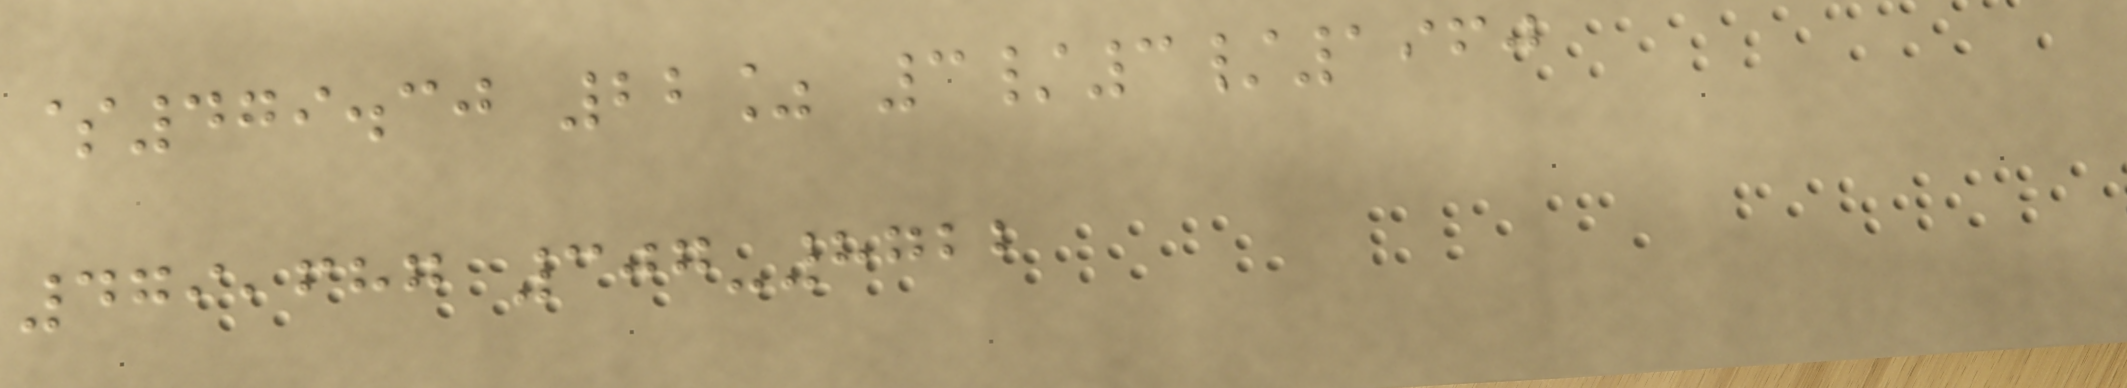$479.30 22% 3/3/1960
479,687 307-8722
